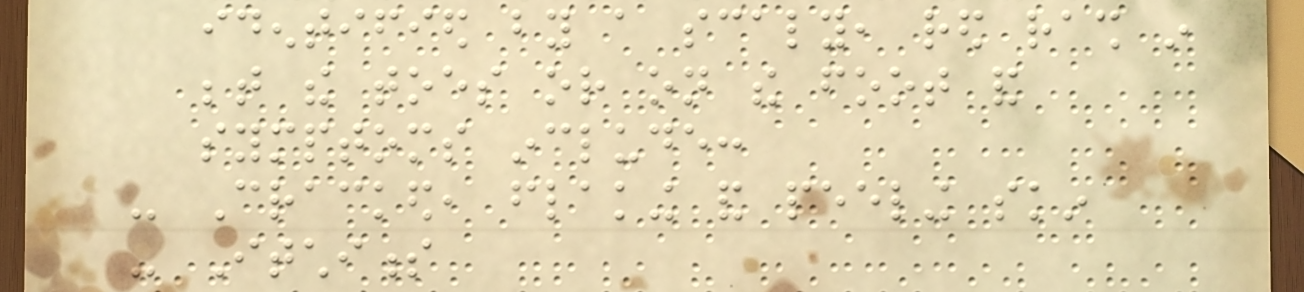identified by a scaly, red rash in
between the toes or on the foot and
symptoms include:
- Cracked, flaking and peeling skin
- Itchiness
